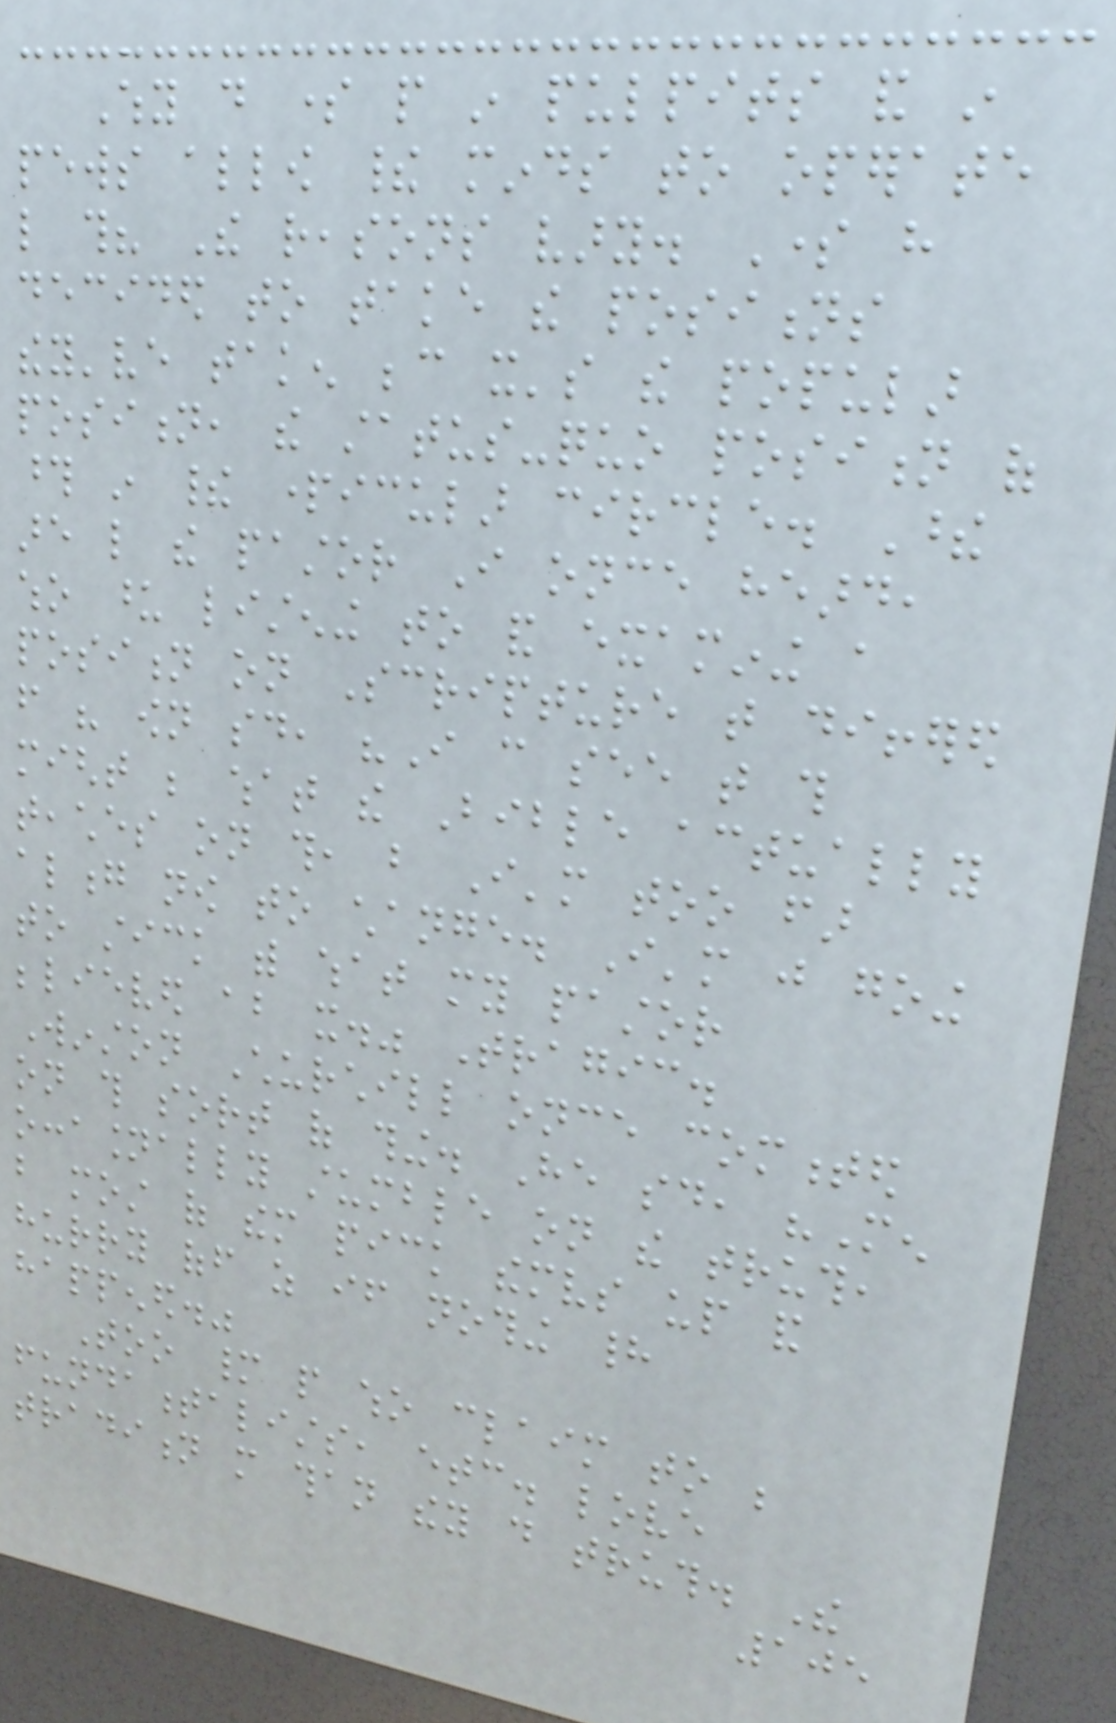Why do some people in pulpits and in
pews allow their minds to operate
like this? The reasons vary. Some have
decided to take the positions
they've taken because it's the popular
position, the status-quo position of
those in their particular circle. These
are like the pastor I once heard,
who upon listening to and examining a
position on Scripture that differed
from his own said, "I can see that this
might be what the Bible actually
teaches on this, but I'm too far
along now to change. I'm just going
to stick with what my pastor
believed about it." Tragic.
Winston Churchill once commented
on this sort of thing. He said, "Men
occasionally stumble on the truth,
but most of them pick themselves up and
hurry off as if nothing had
happened."
Too many people who claim to be
fundamentalists, etc. love
tradition more than they do truth. The
105
